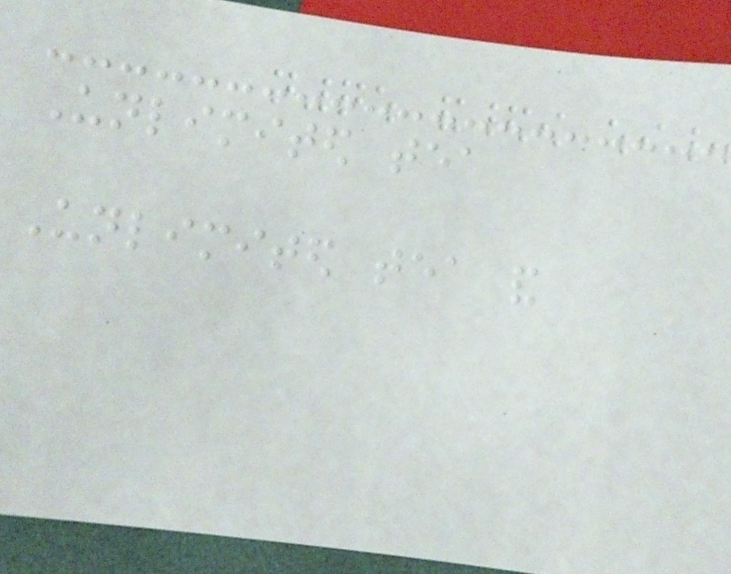Unlimited tea
Unlimited tea and
